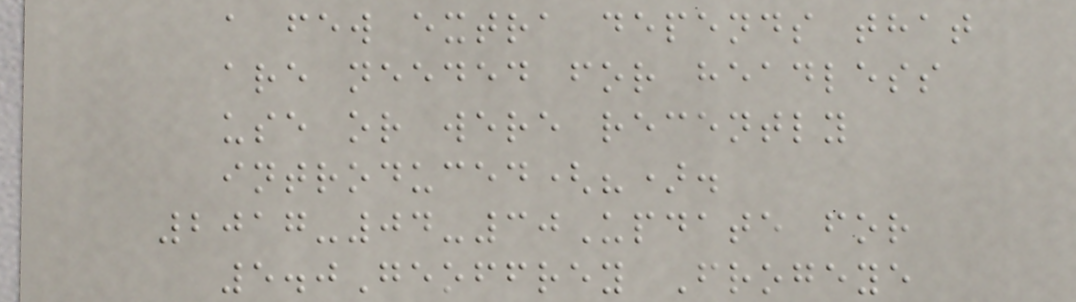a few extra depends that
are needed for headless
use or were recently
introduced(?).
2017-04-30Update for
5.0Geoffrey Frogeye
